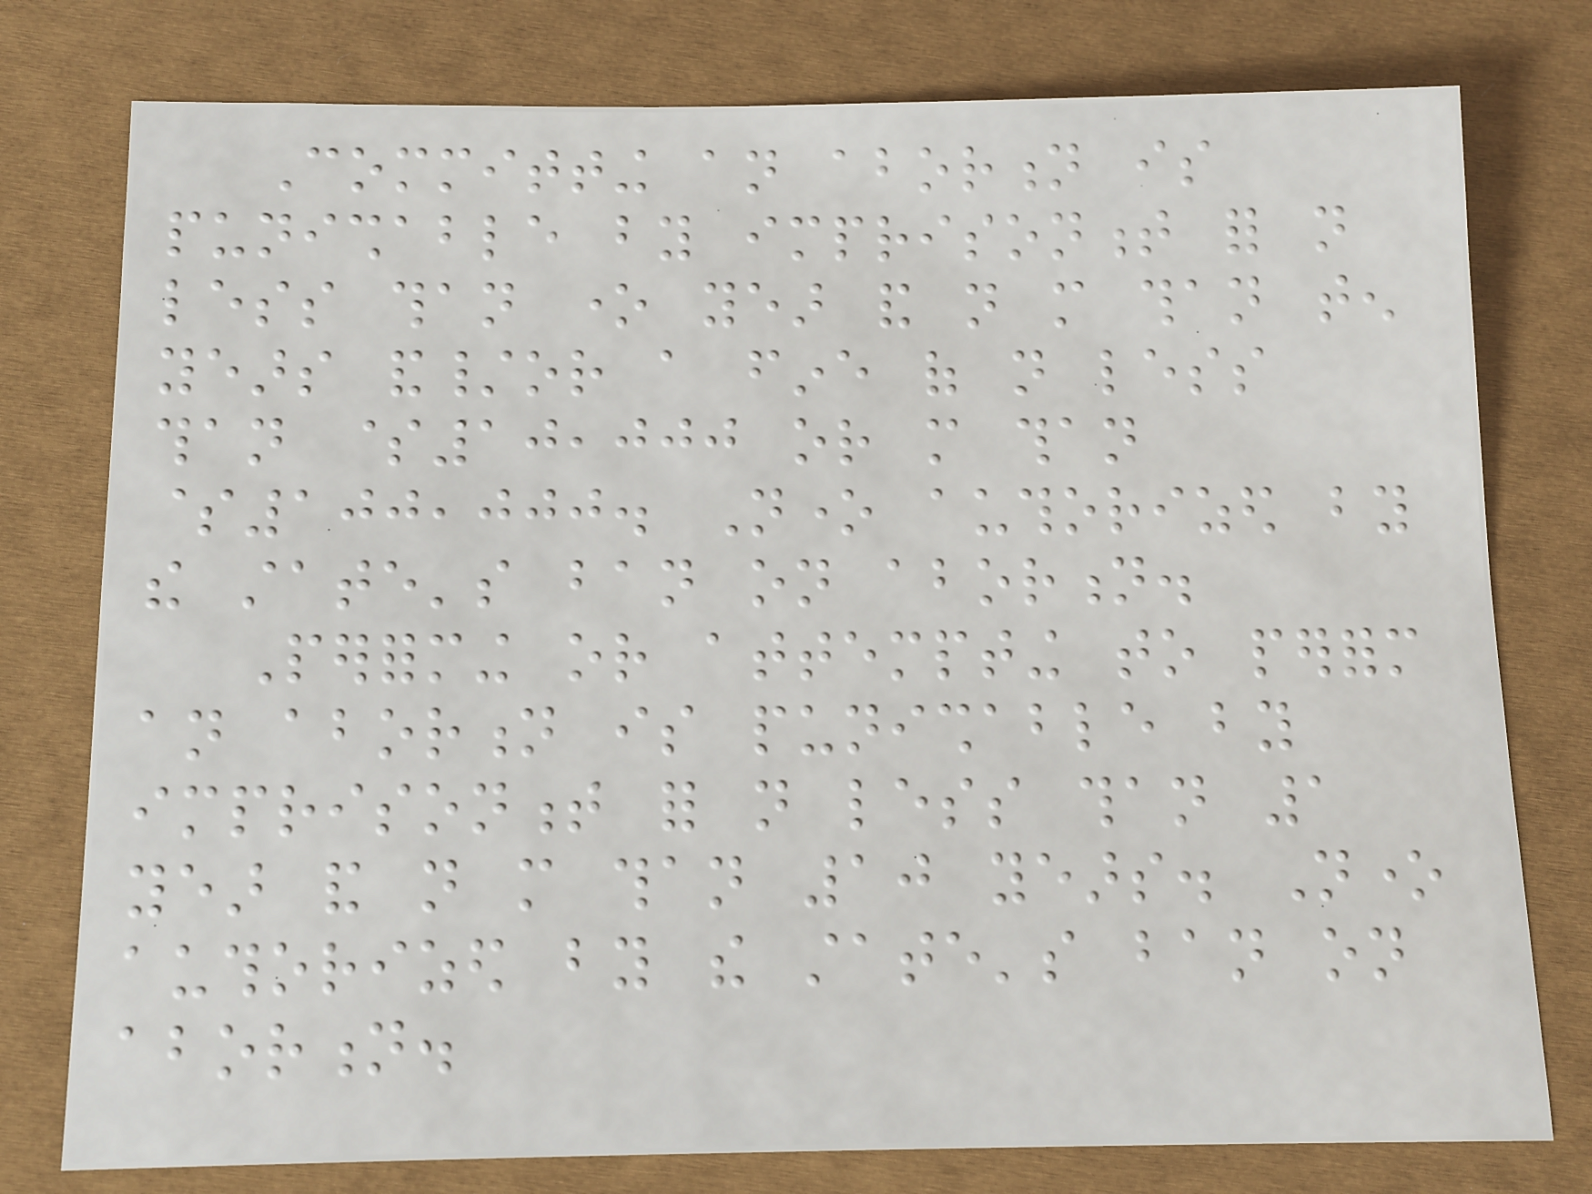Committing an abortion is
punishable by imprisonment for not
less than one year and not more than ten
years and/or a fine of not less
than $10,000 or more than
$100,000. None authorized by
the state's ban on abortion.
Performing or attempting to perform
an abortion is punishable by
imprisonment for not less than 1
year and not more than 10 years. None
authorized by the state's ban on
abortion.
